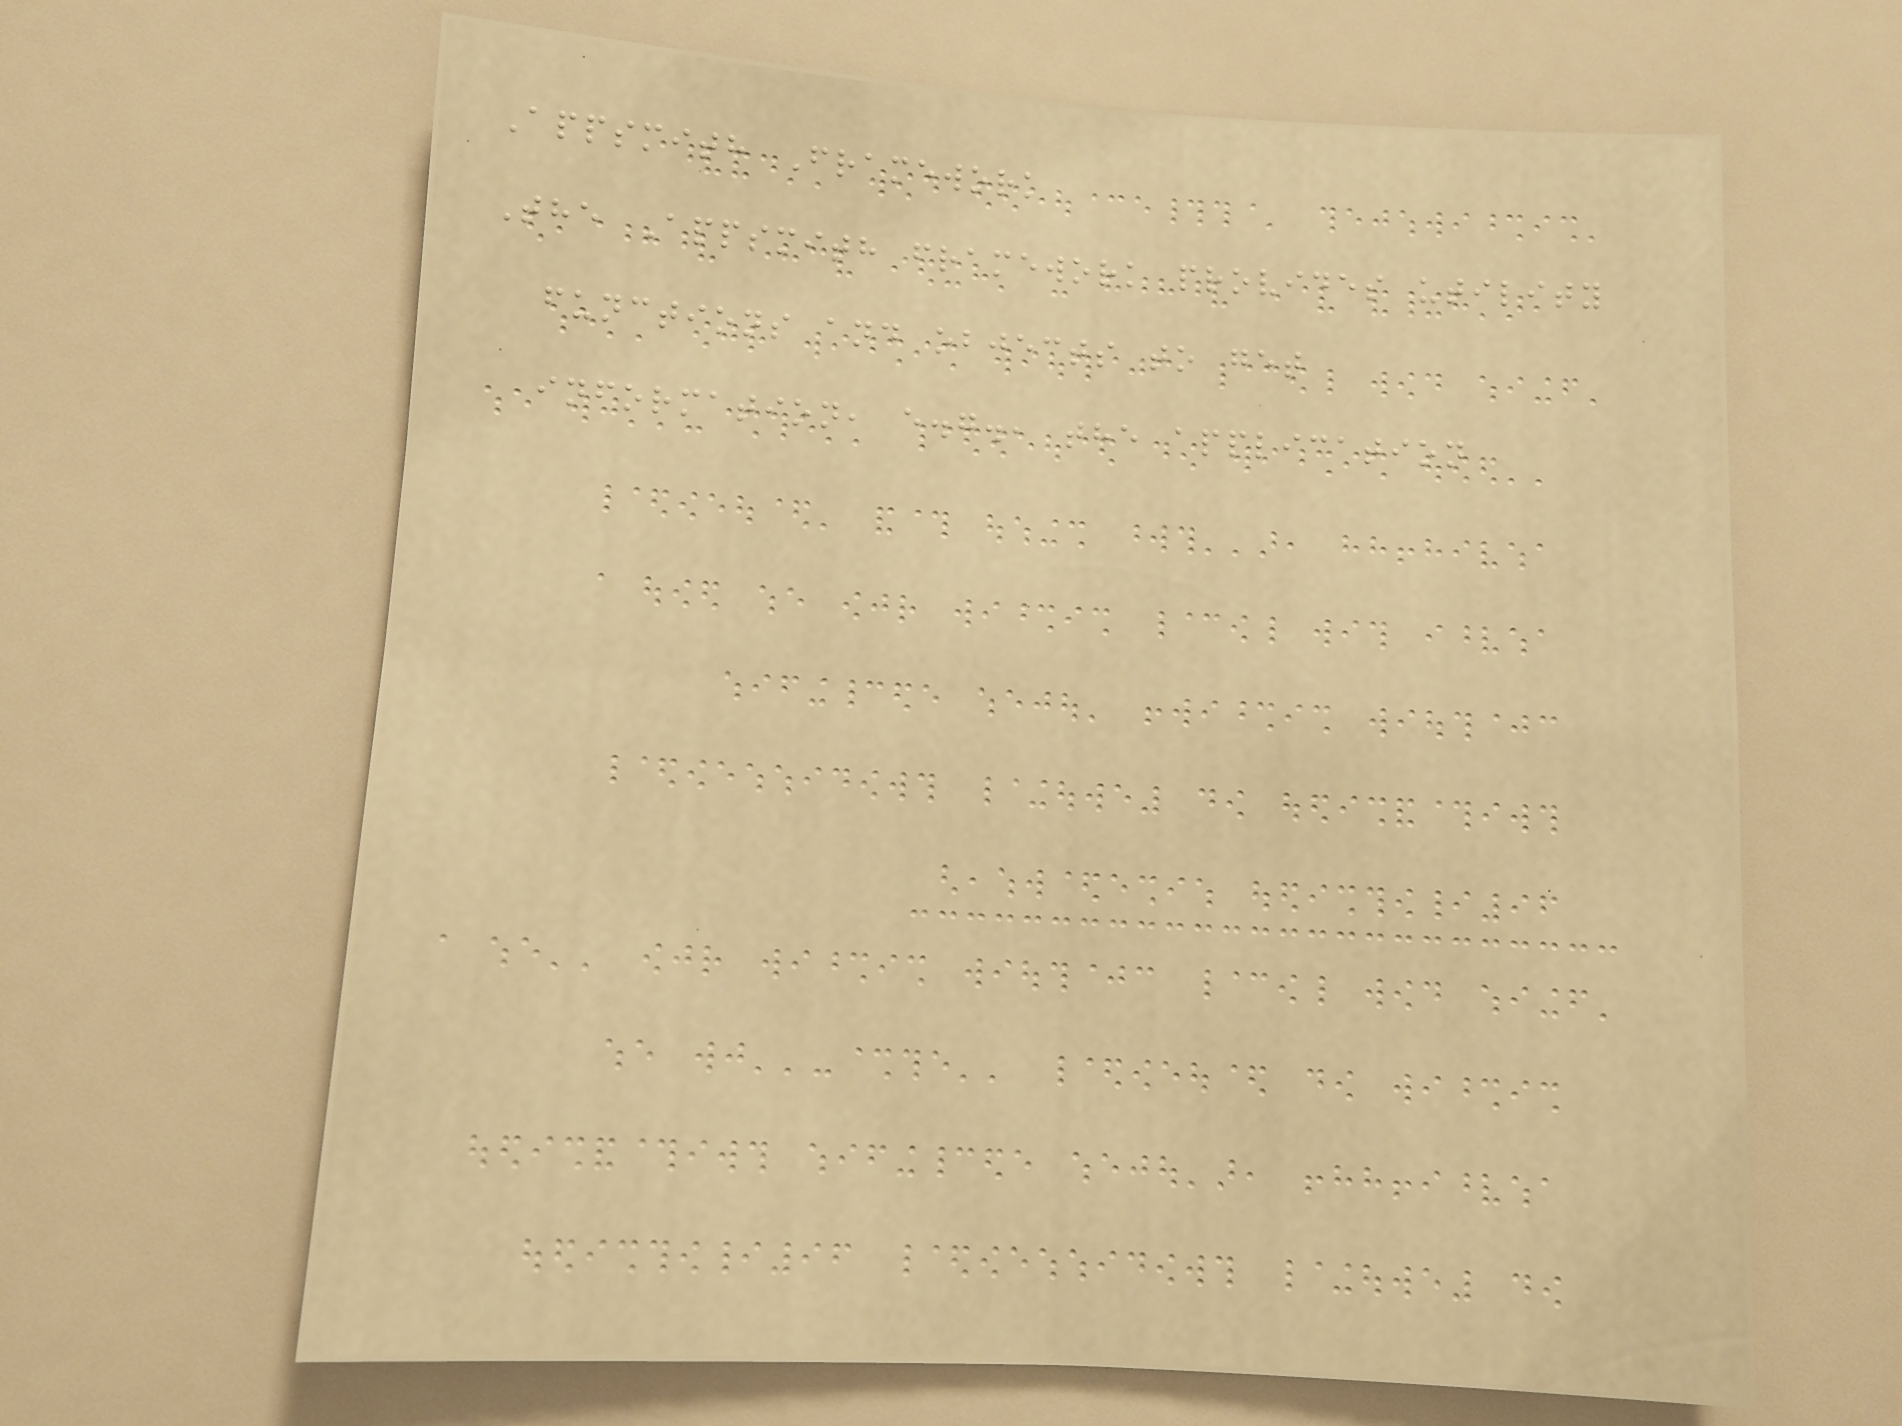Appsmith Framework
The Appsmith framework provides utility
functions and objects to get
information, e.g., the application
